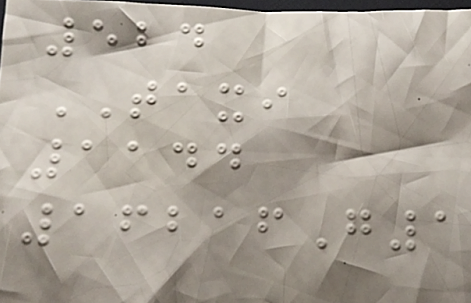524
TAXI
1144
16216G1
